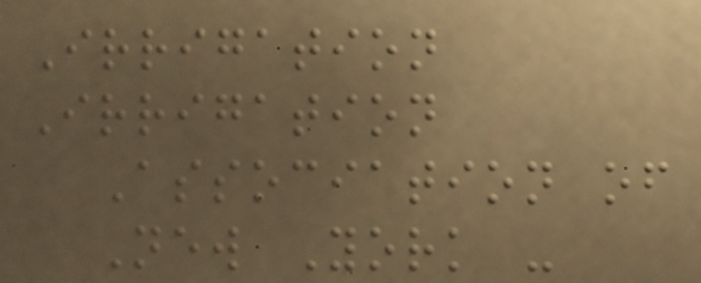Irrigation
Irrigation
Association of
New York -
